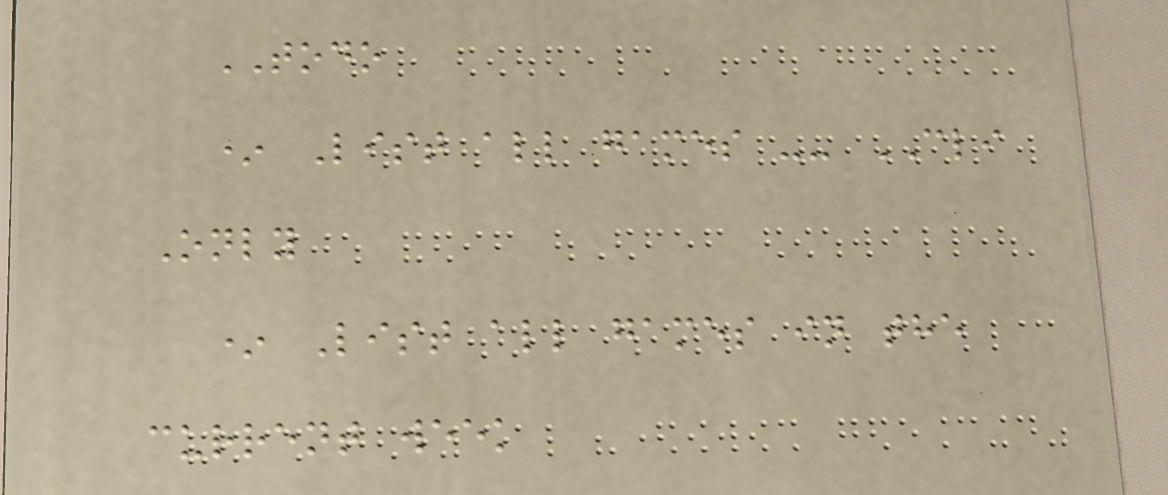TODO
* List all games -- CLI
Only
* List all games in the
current week
